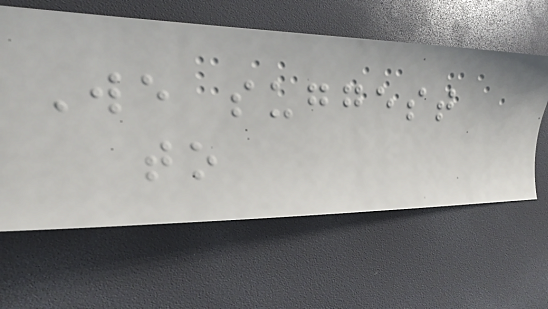We suggest
to
